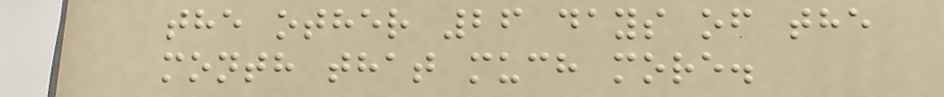the other 26 days of the
month that much more.
